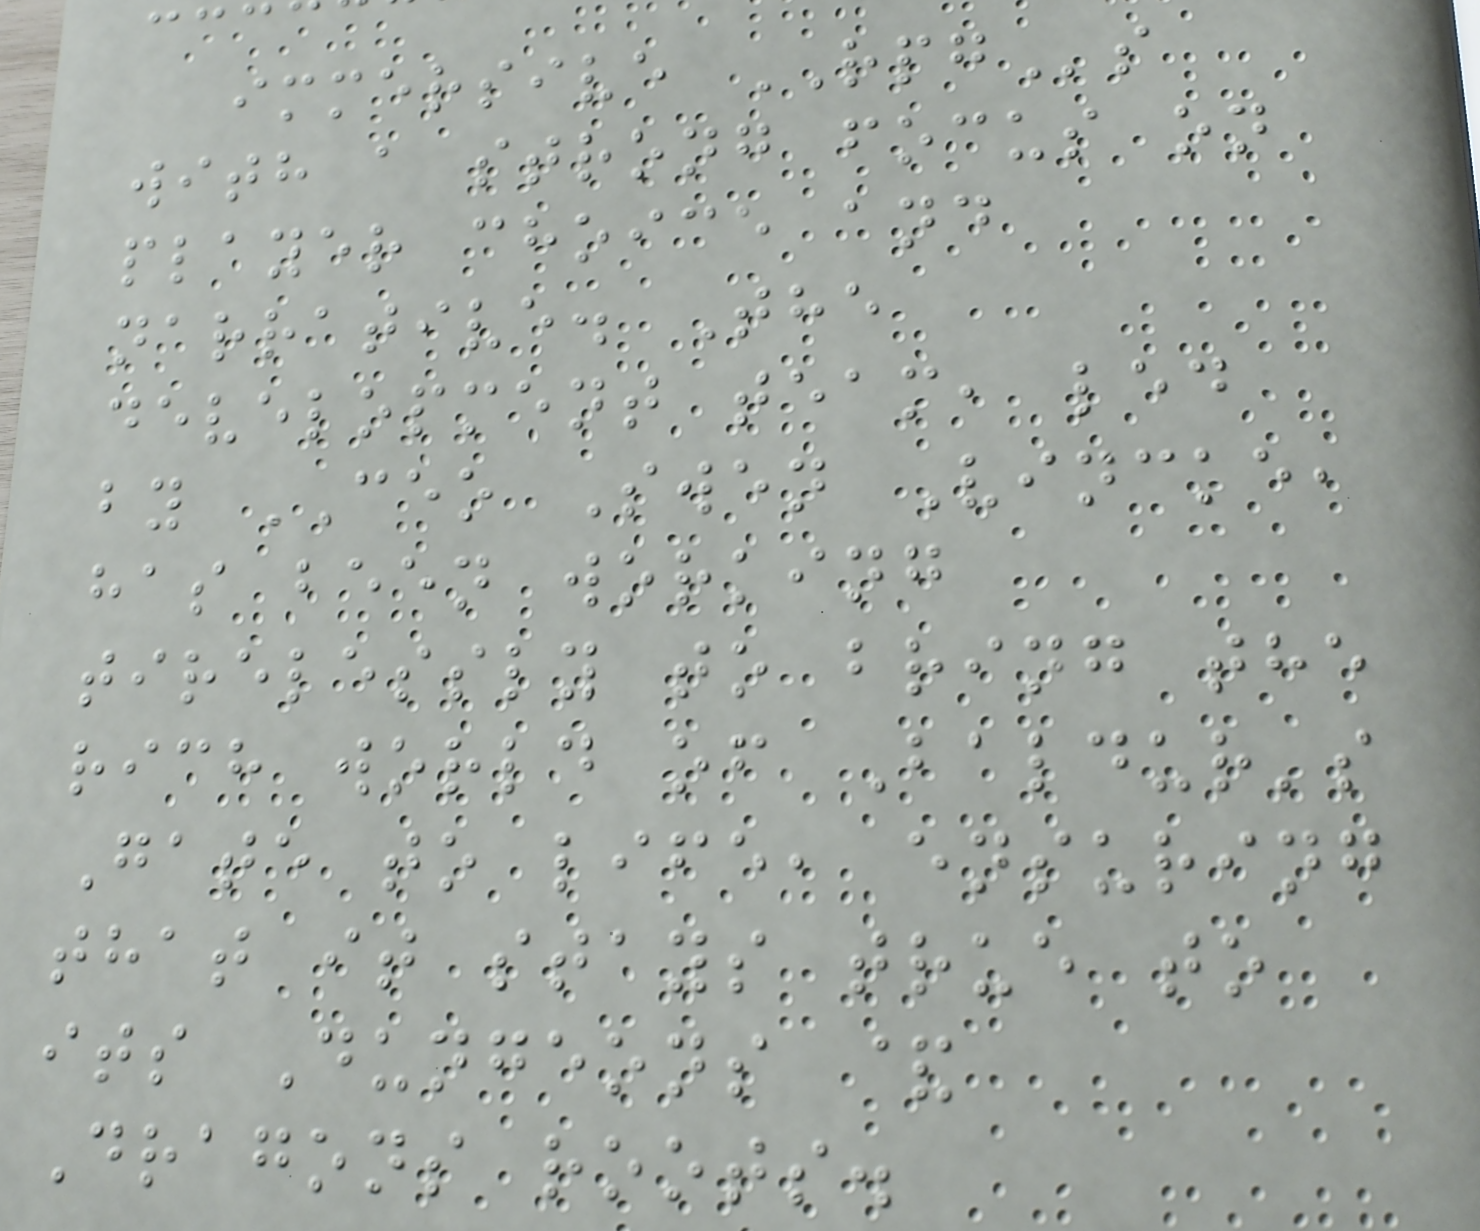immersive RPGs
with a strong focus on
player choice and
narrative. The
development team, led
by CEO Swen Vincke,
has been working
tirelessly to bring the
rich world of Baldur's
Gate to life, ensuring
that it stays true to
its Dungeons &
Dragons roots.
